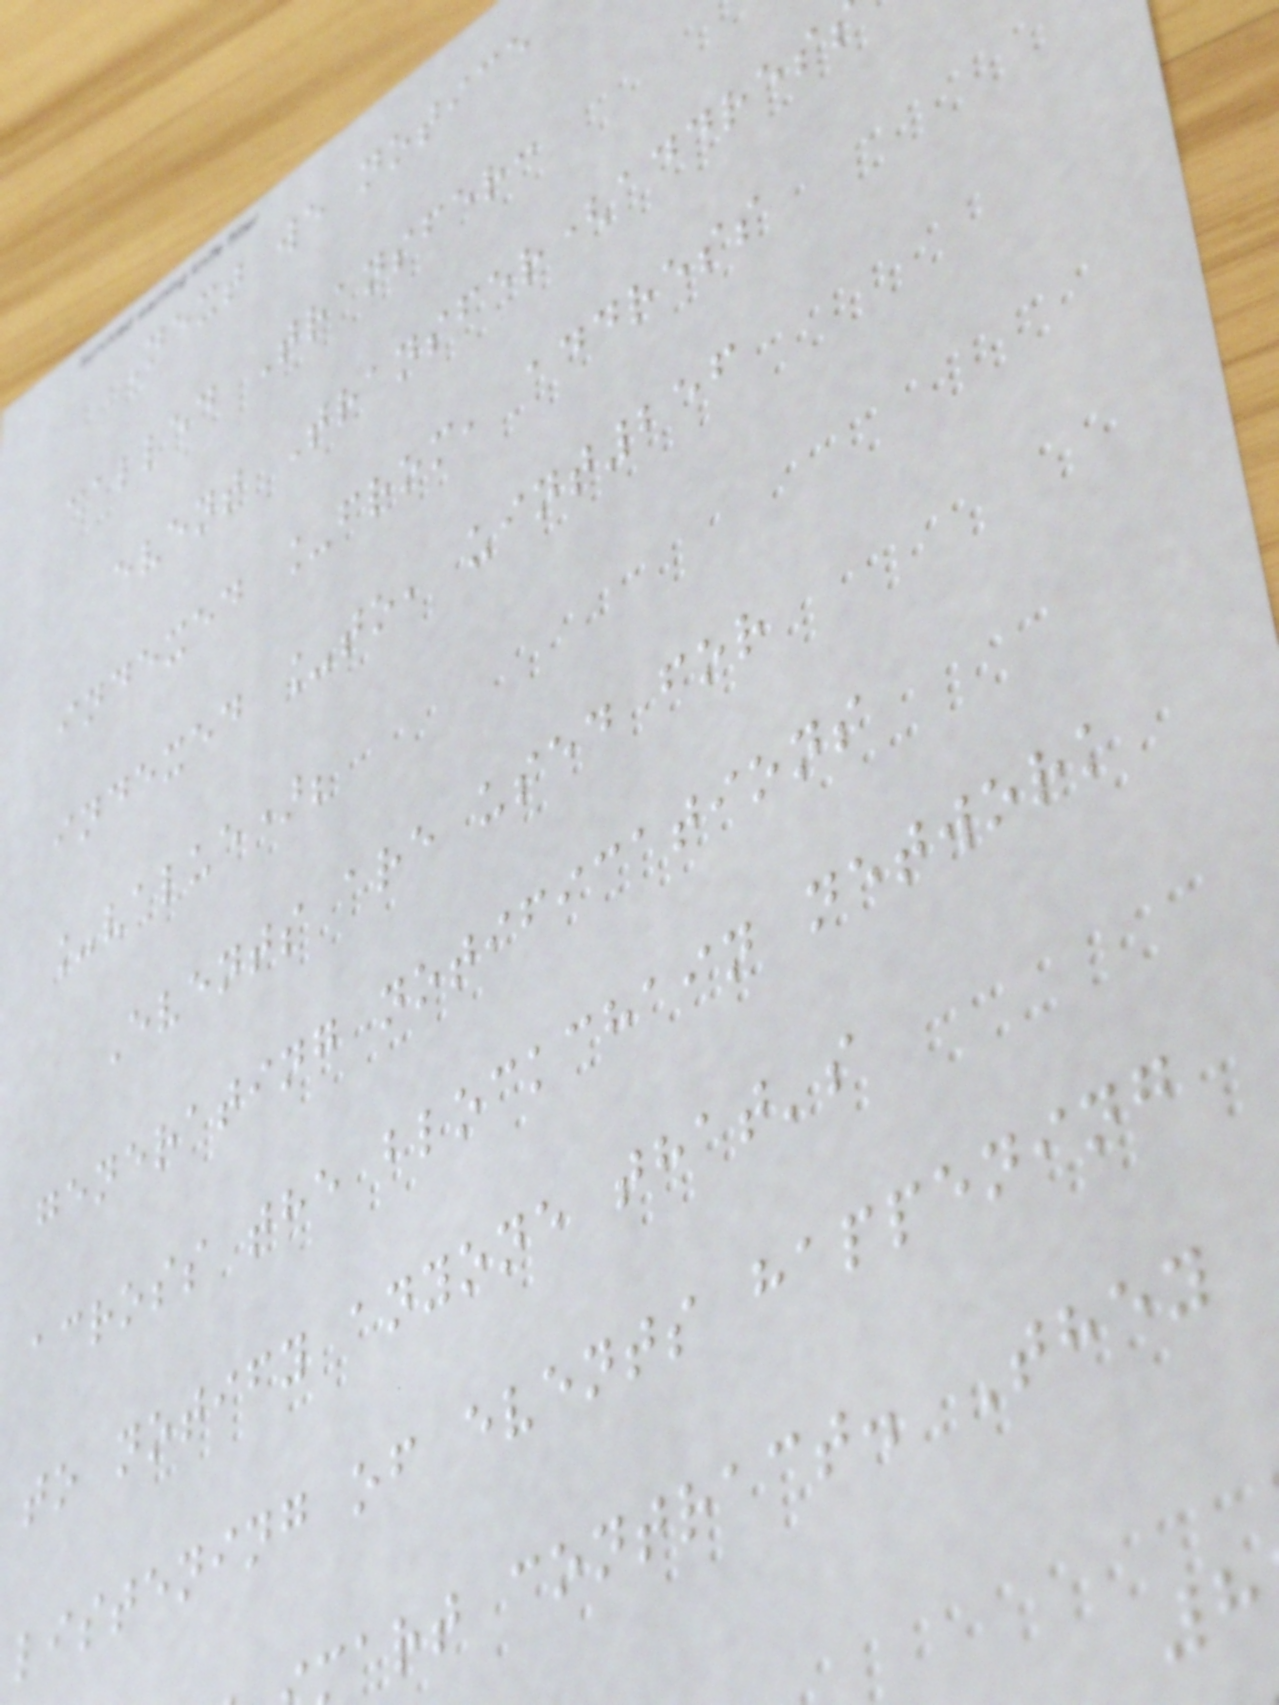Next we notice
called Transfer:
event Transfer(addres
indexed _from, address
indexed _to, uint256
_value);
Events are used for
generating notifications
across the blockchain network
to notify anyone that's
listening of events happening
art contract. They
